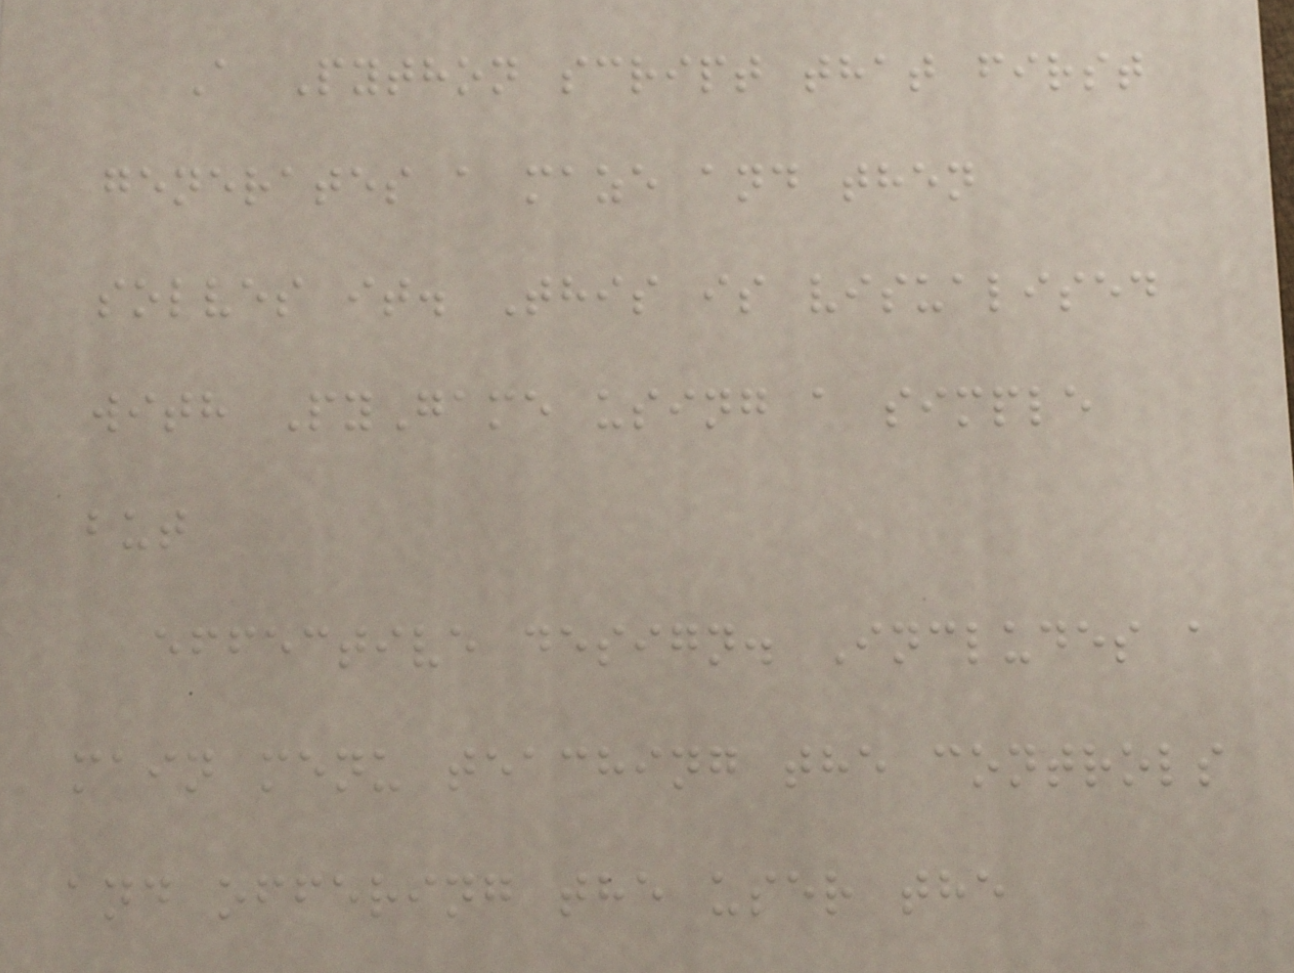A Python script that first
generates a maze and then
solves it. This is visualised
with PyGame using a simple
but
effective design. Includes a
main menu teaching the controls
and offering the user the
